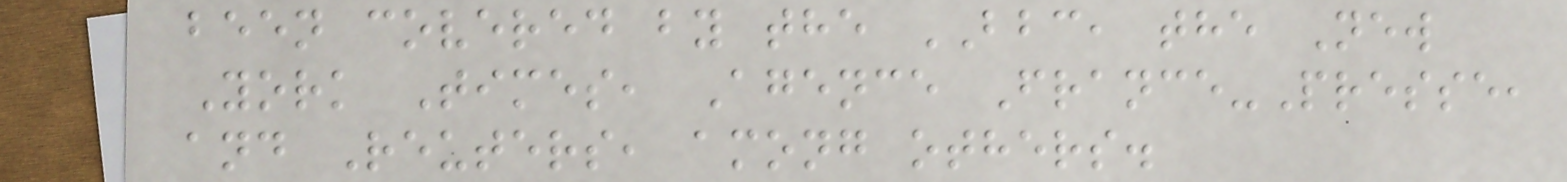been covered by the BBC, the New
York Times, Agence France-Presse,
and Reuters, among others.
